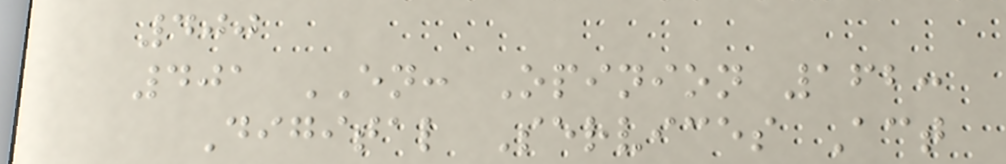400
401 EN: Opinion 162:
Digital Services Act
